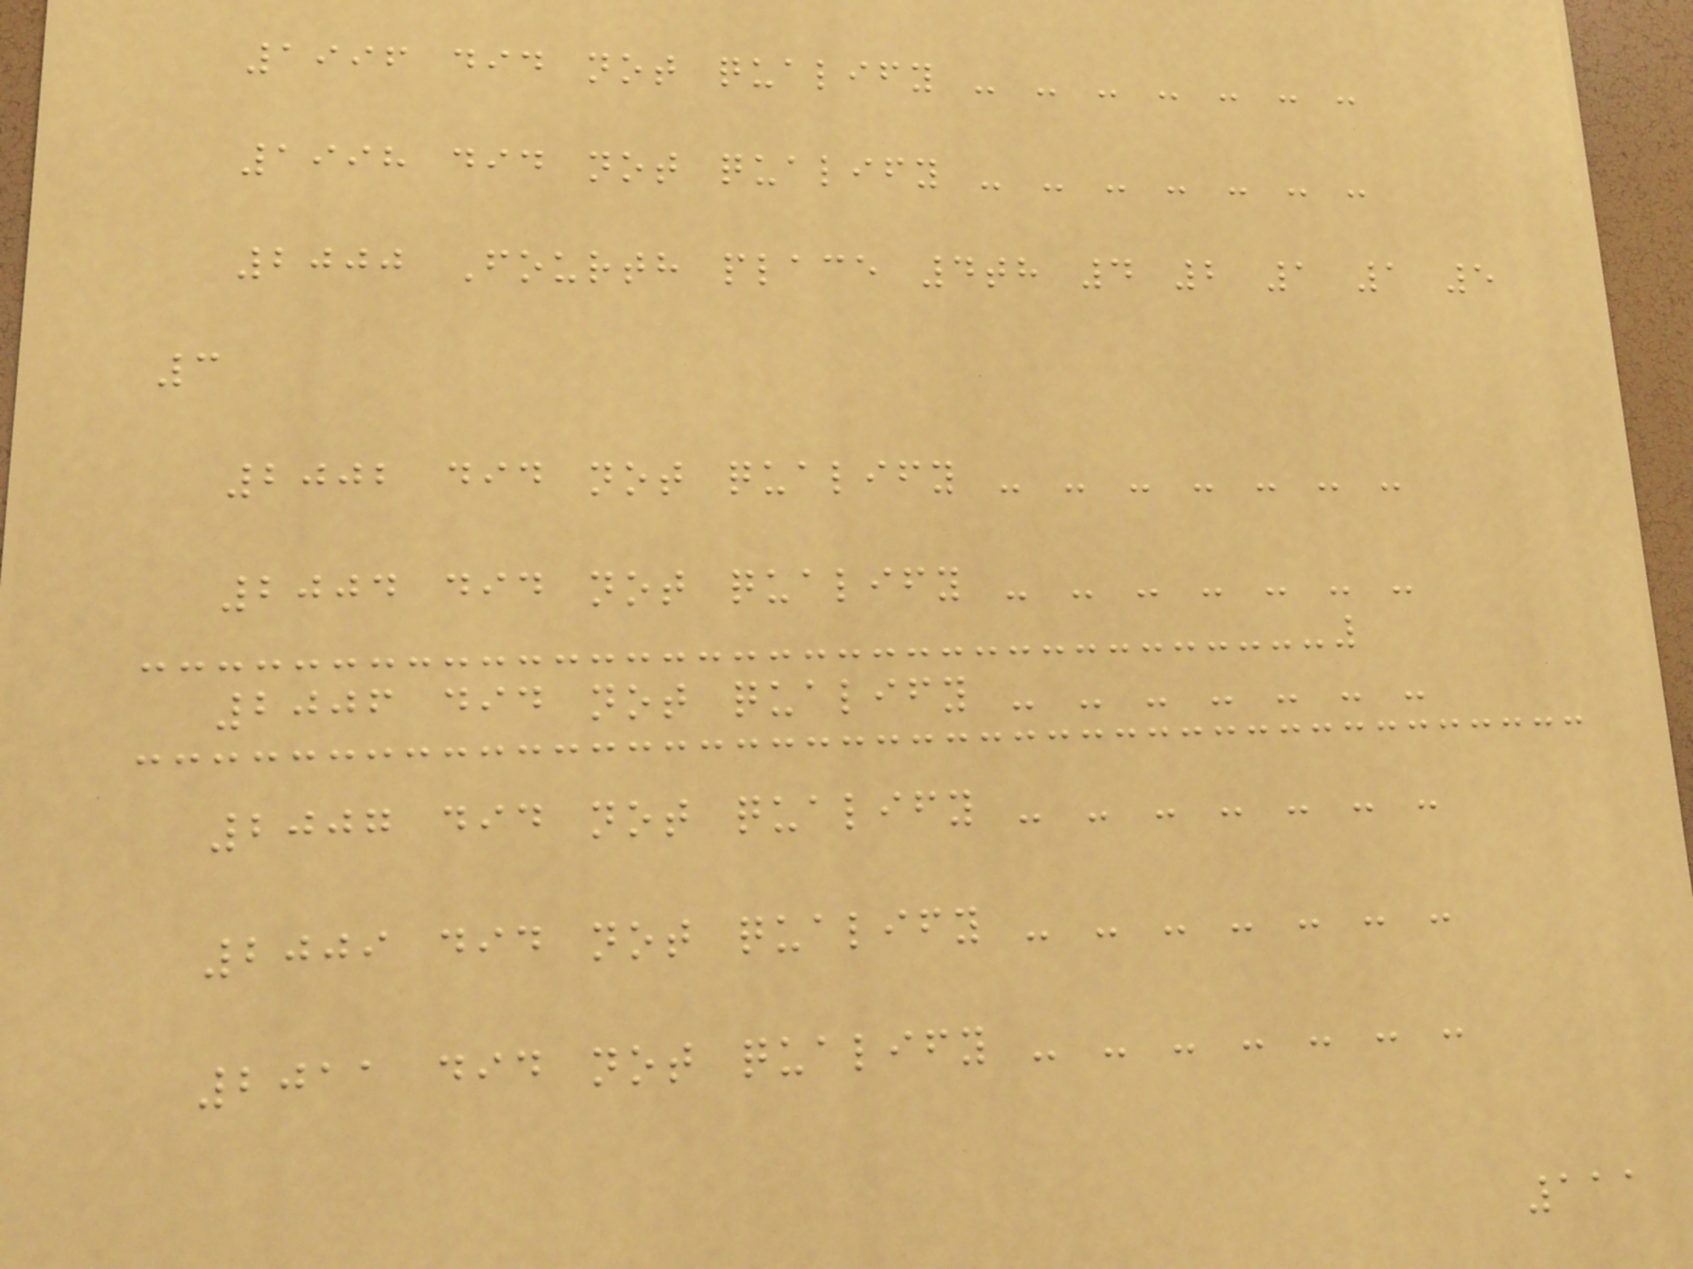1996 did not qualify - - - - - - -
1998 did not qualify - - - - - - -
2000 Fourth place 4th 4 2 1 1 5
3
2002 did not qualify - - - - - - -
2004 did not qualify - - - - - - -
2006 did not qualify - - - - - - -
2007 did not qualify - - - - - - -
2009 did not qualify - - - - - - -
2011 did not qualify - - - - - - -
111
